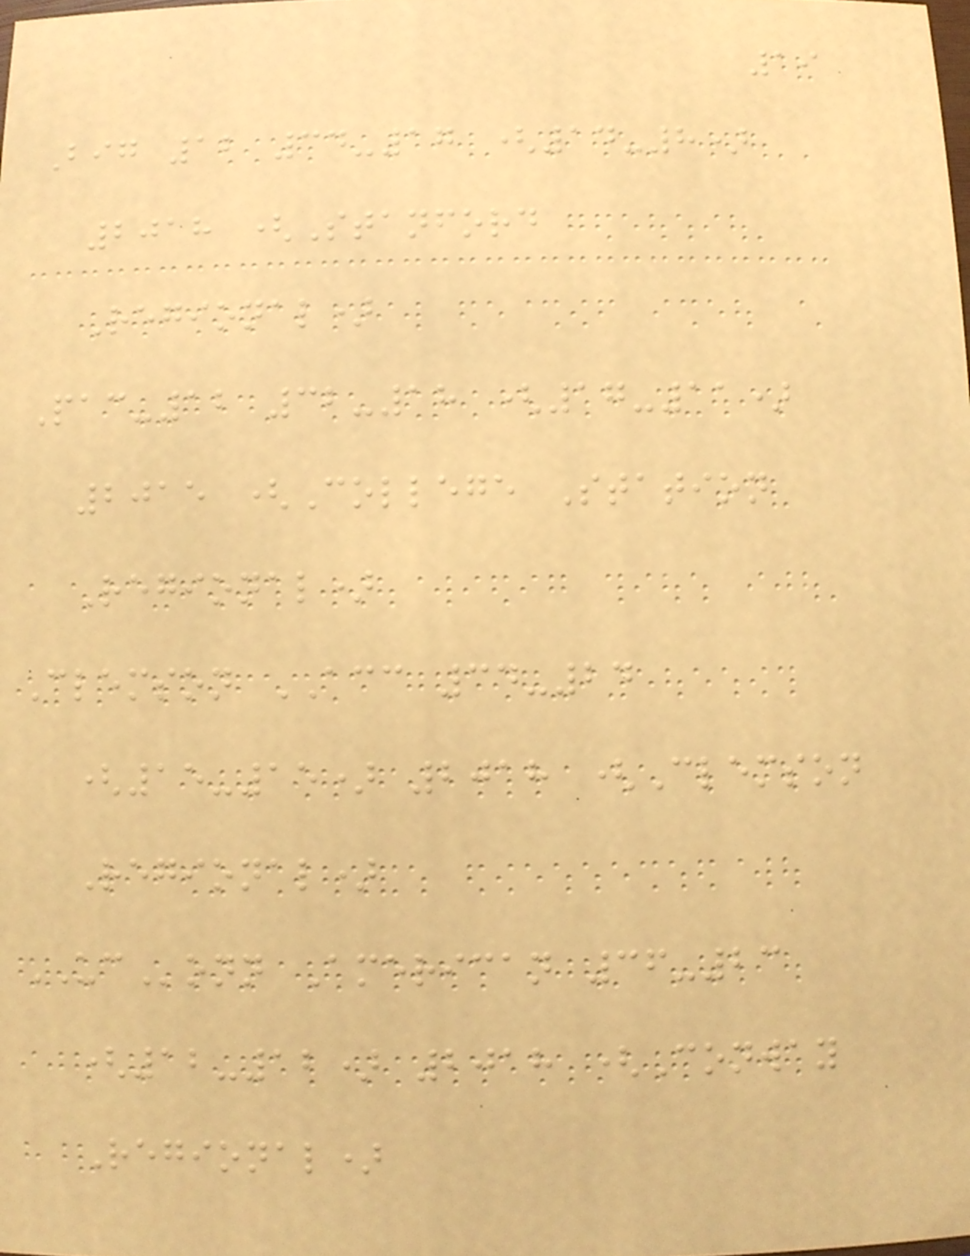19
Big 12 34-17 (14-8)
2018 (Stanford
Regional)
Pac-12 32-18 (17-11)
2015 (College Station
Regional)
Clemson ACC 34-24
(15-15) 2018 (Clemson
Regional)
UConn American 36-23
(12-12) 2018 (Conway
Regional)
